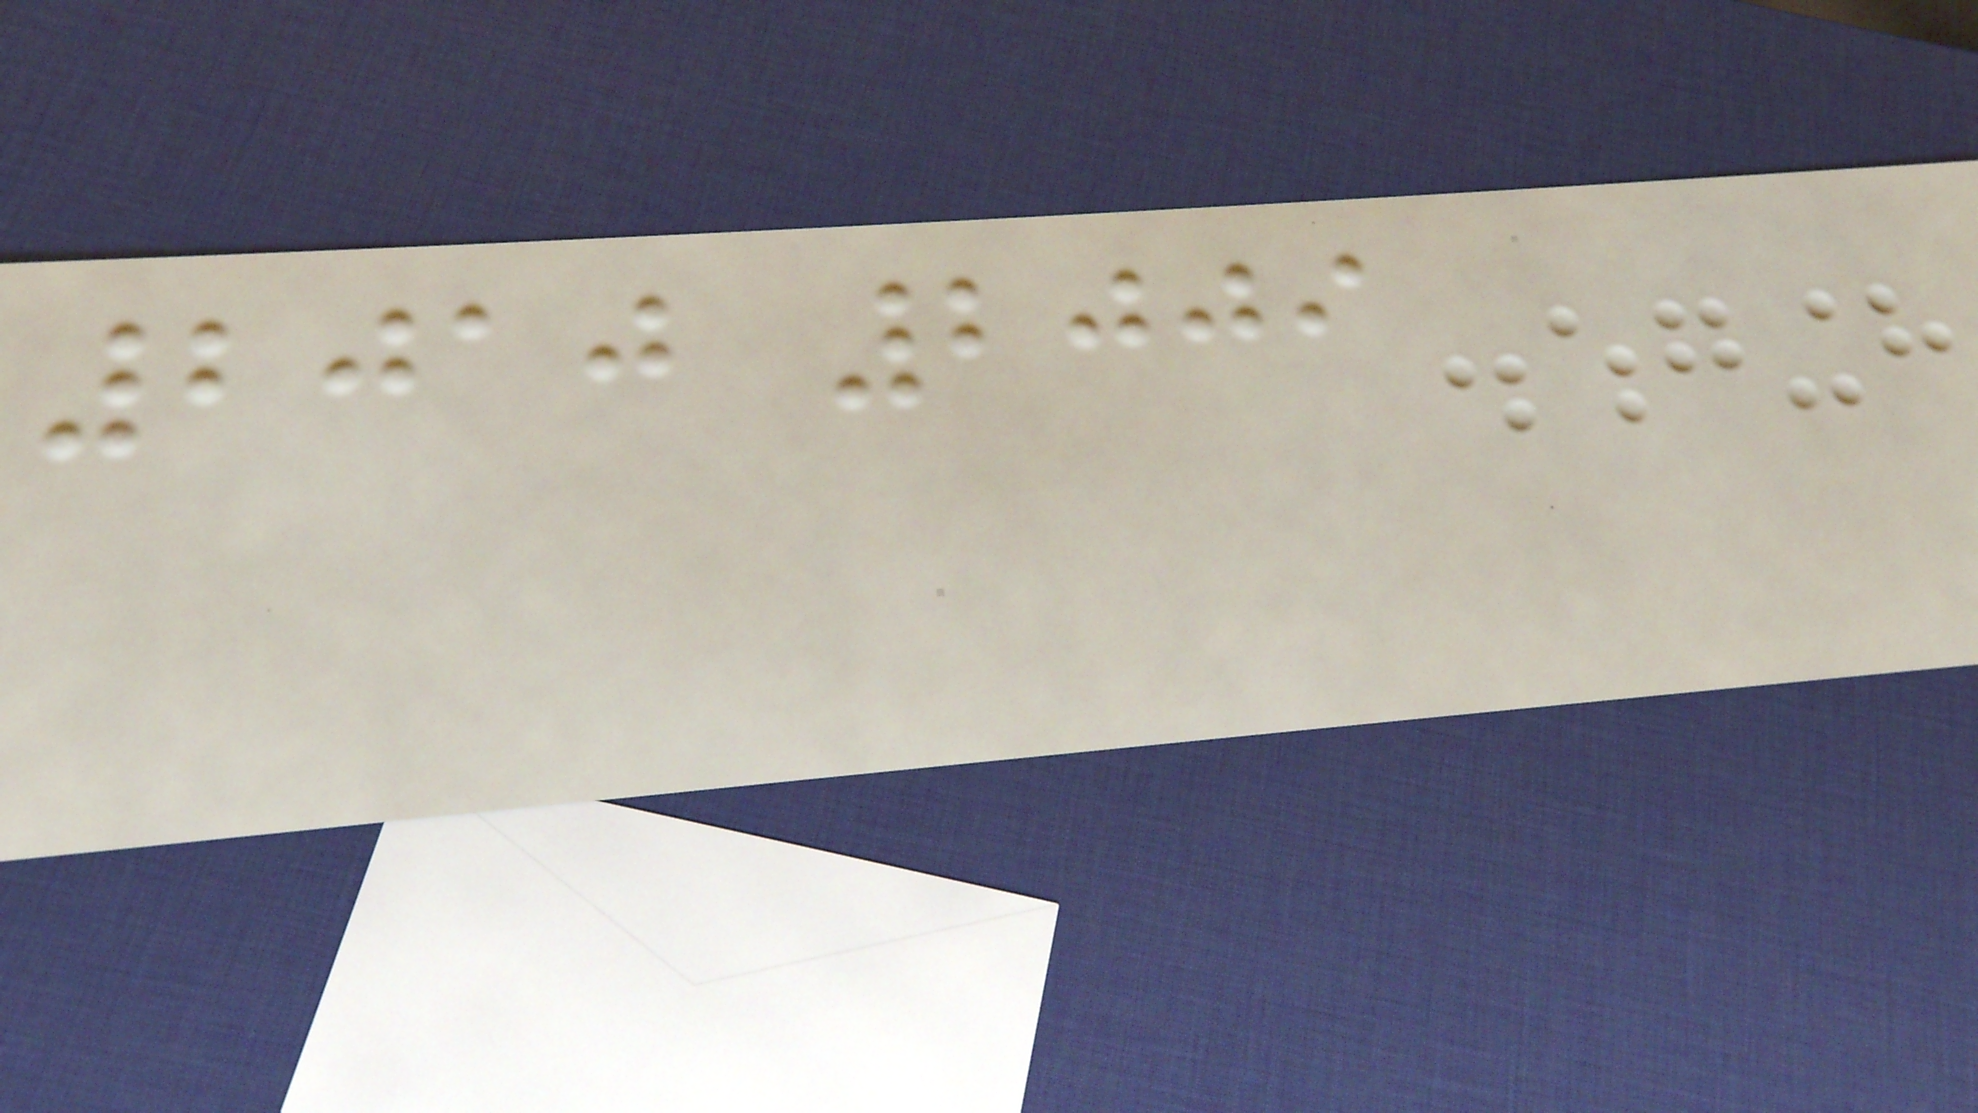2010 2009
